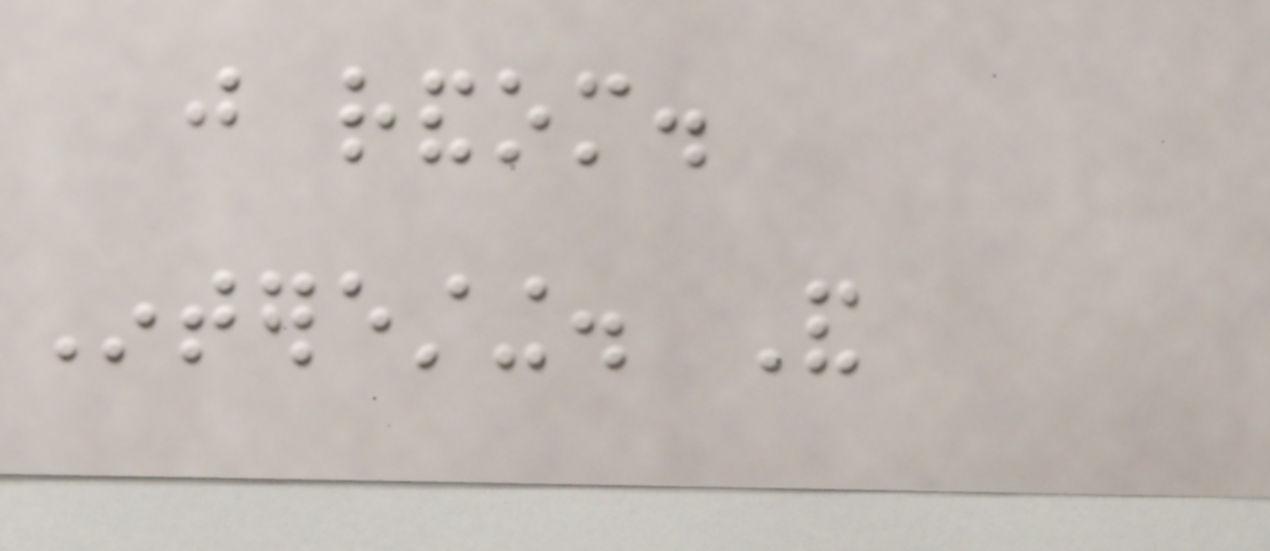just random.
Interesting. And
